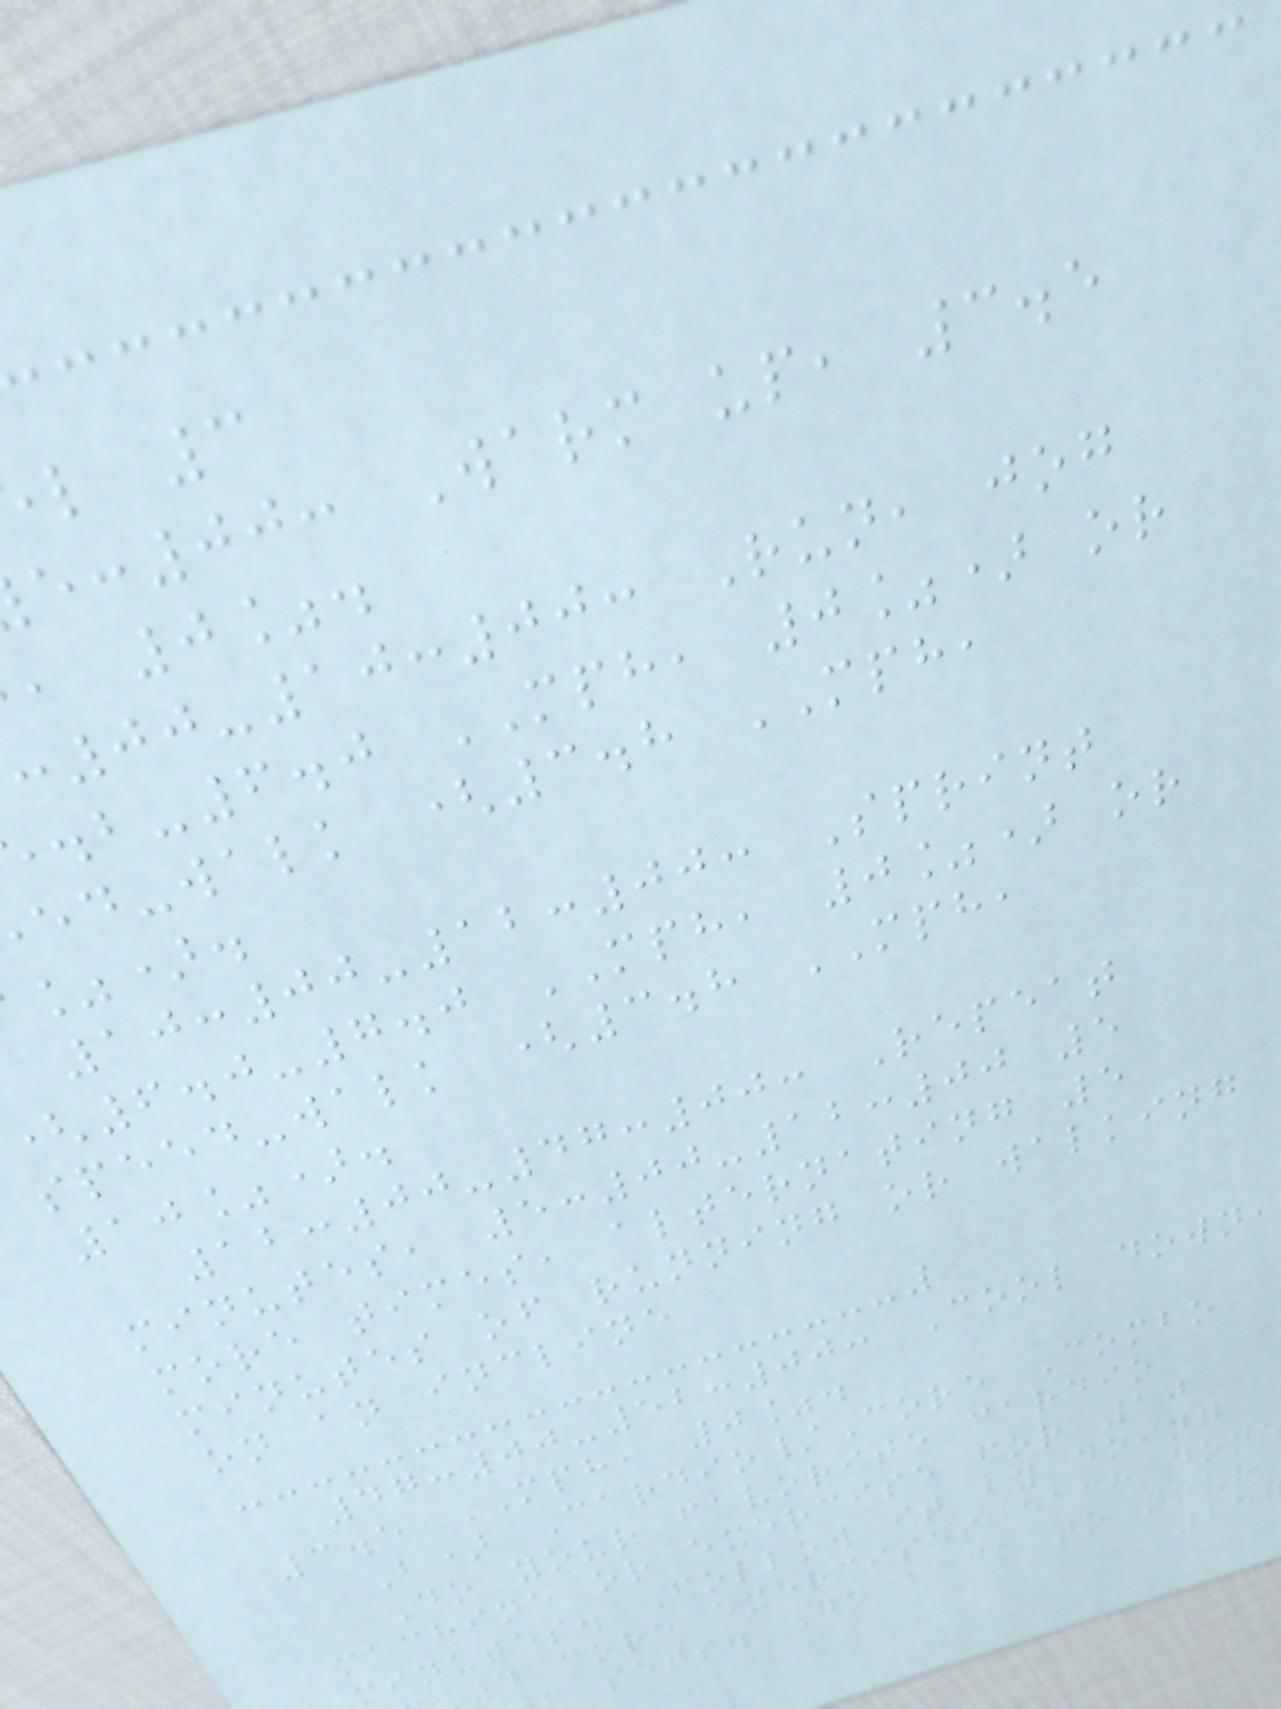l 3
:00: Warm up, 3.5
, 0%.
:00-10:00: Run, jog
-6.0 MPH, 0%) or
ed-walk (3.8 MPH,
%).
10:00-12:00: Sprint
6.0-7.0 MPH, 0%) or
speed-walk (3.8 MPH,
10%).
12:00-47:00: Repeat
minutes, 5:00-12:00 5
more times, alternating 5
minutes of running or walking
on an incline
47:00-52:00: Cool down,
3.5 MPH, 0%.
B) Cardio/Core Combo
Do your favorite cardio
machine or exercise for 10
minutes. Follow it by doing
4 core exercises each don
sets. Go back to your
